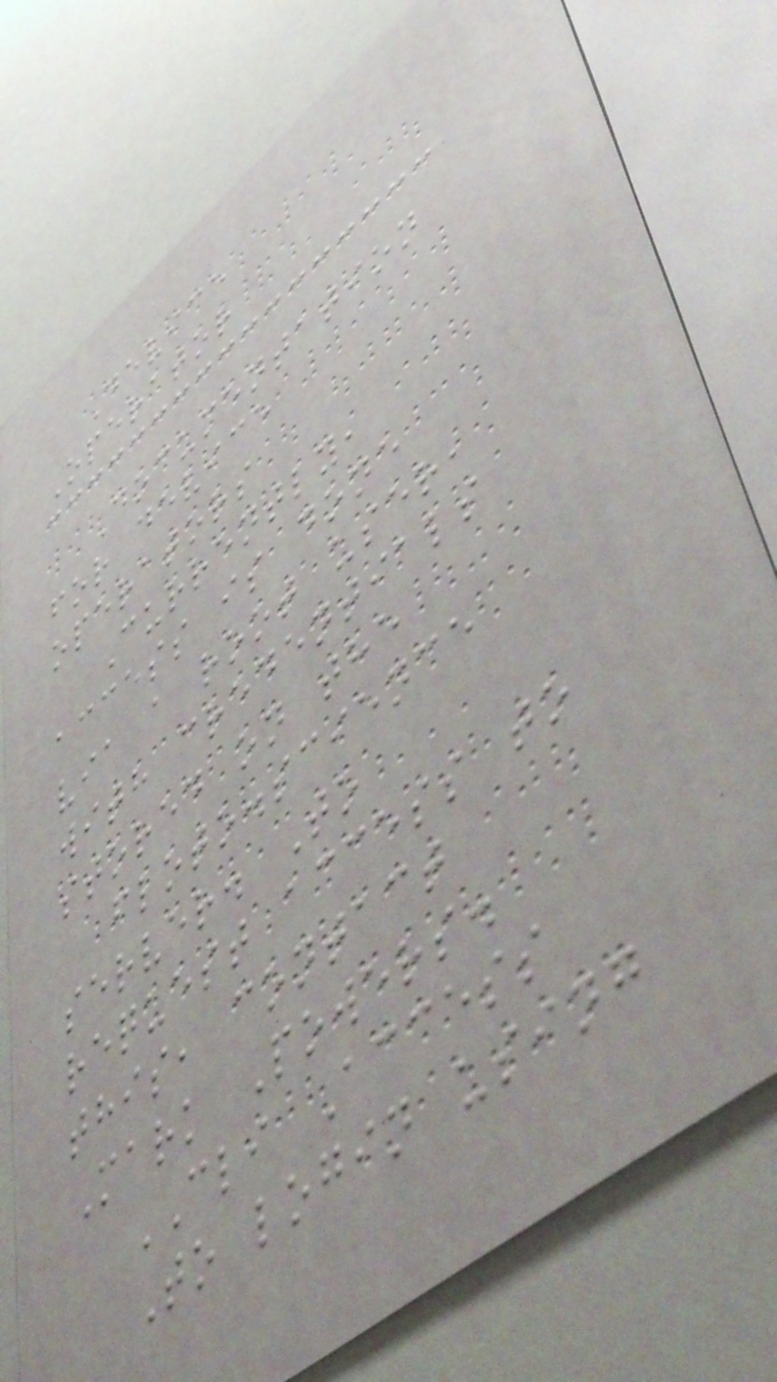Device
Operator
Documentation
for device
operators
Currently,
access is done
via a root user,
with credentials
stored on the
floto.science
server. To
request access to
this, contact
Mark Powers.
CLI Access
To login using
